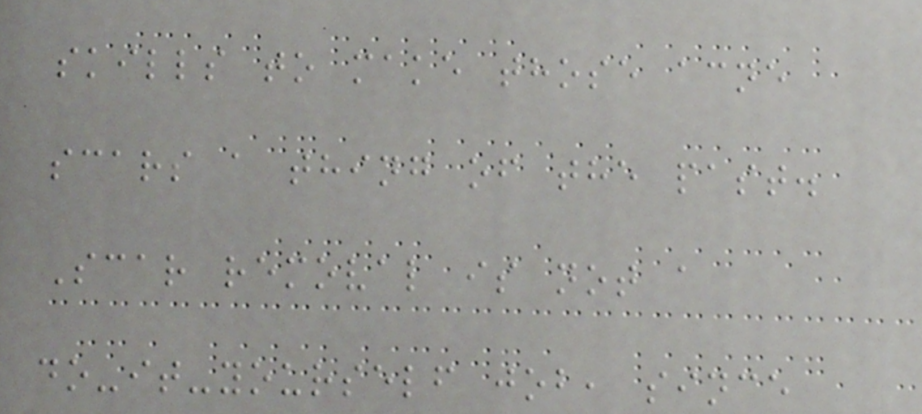skills to make those acne
scars a thing of the past.
Scar removal is not a
do-it-yourself job, since
